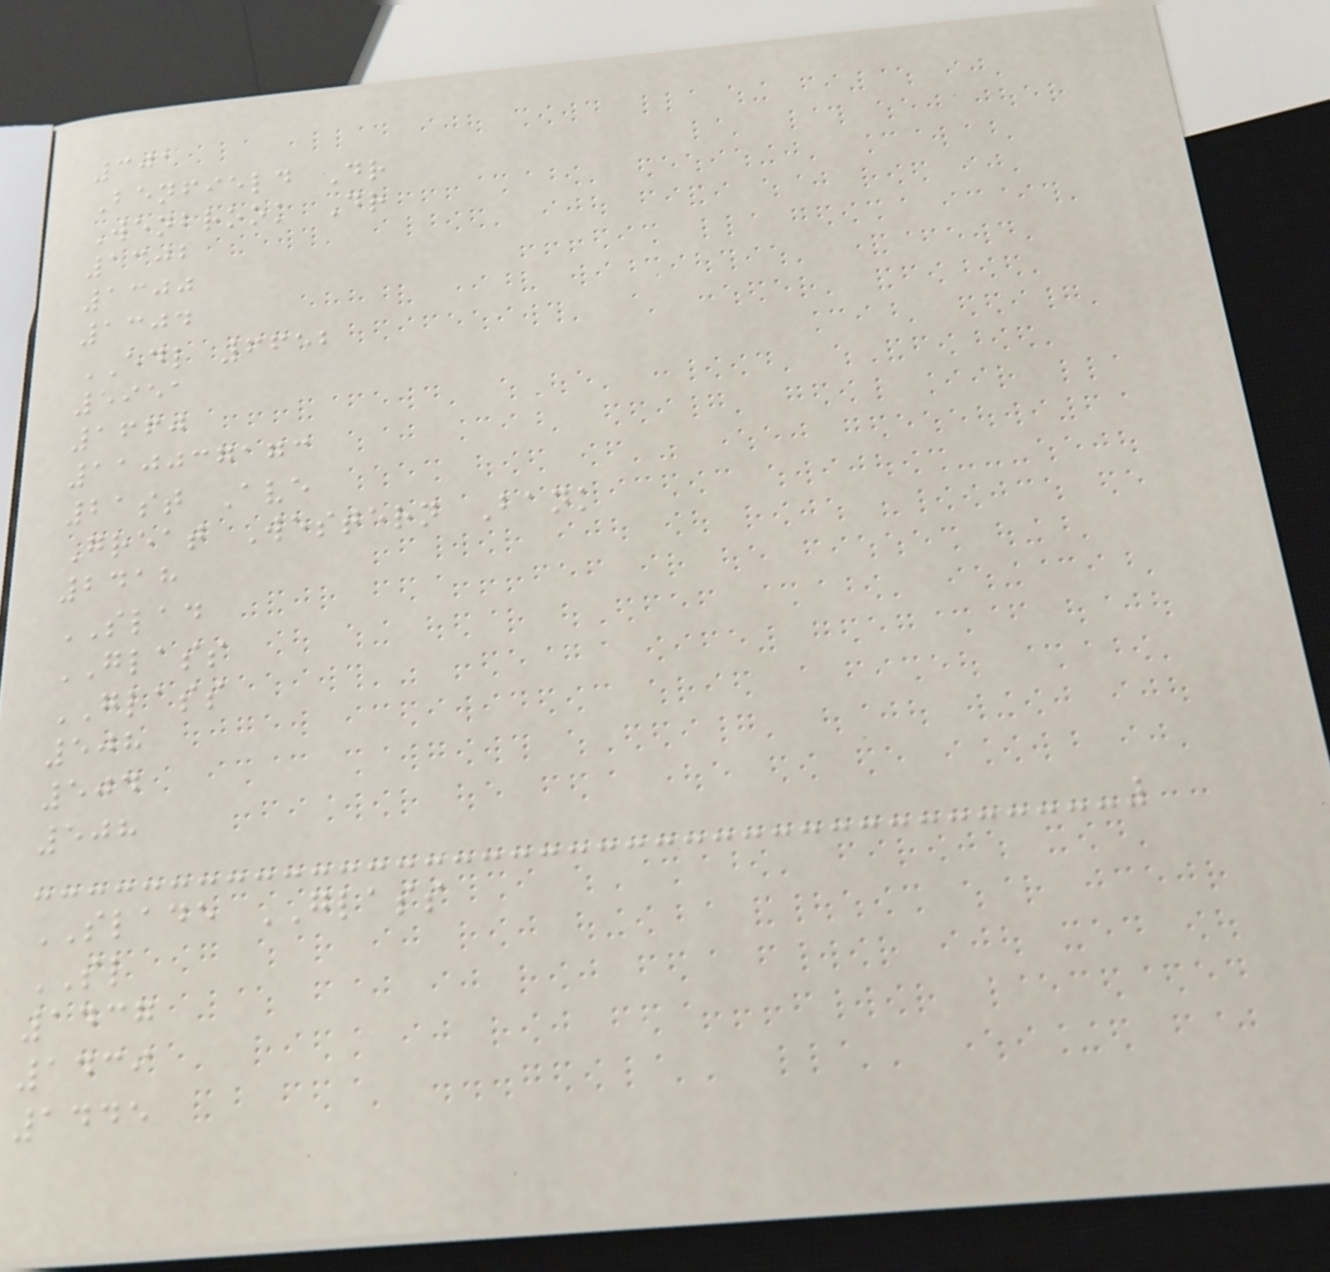301
Benfield Dr
Wenbrook Dr
1302
1300
1304
EDL 6652
5951
1660
110037173
21st Ave
Great Western Bank
2418
SLAD
GLASS
GLASS
508
504
508
SLADE GLASS
SL
1437
1439
1445
